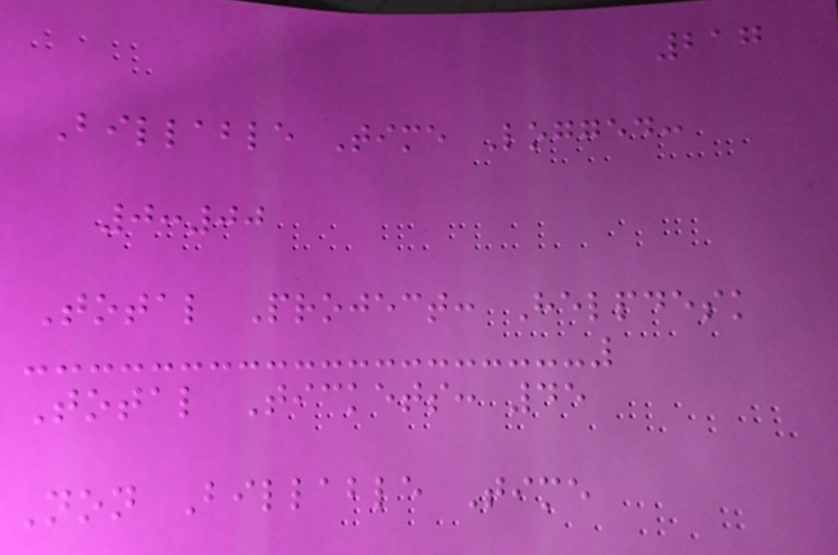217
Billable Time Logged:
0:00
Total Project: Helpdesk
Total Tickets: 45
Non Billable Time
